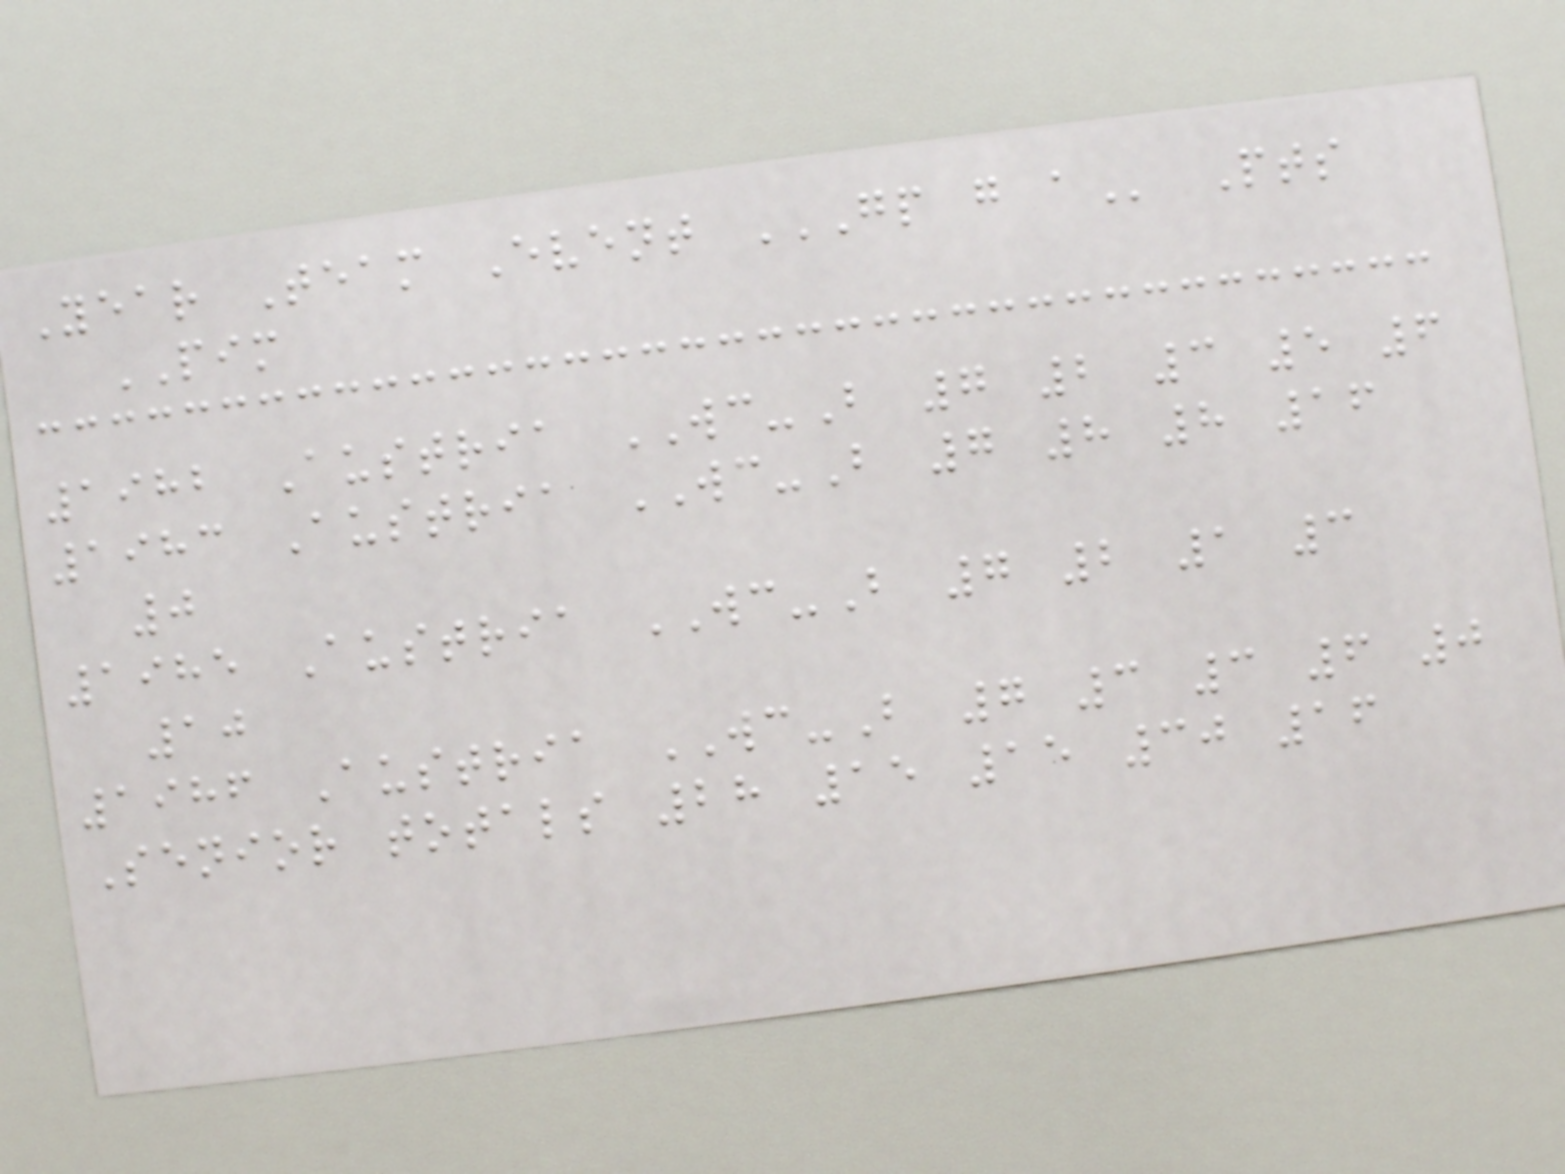Year Team Event GP G A Pts
PIM
1982 Austria WC-B 7 2 3 5 6
1983 Austria WC-B 7 8 8 16
0
1985 Austria WC-B 7 2 1 3
10
1986 Austria WC-B 7 3 3 6 0
Senior totals 28 15 15 30 16
